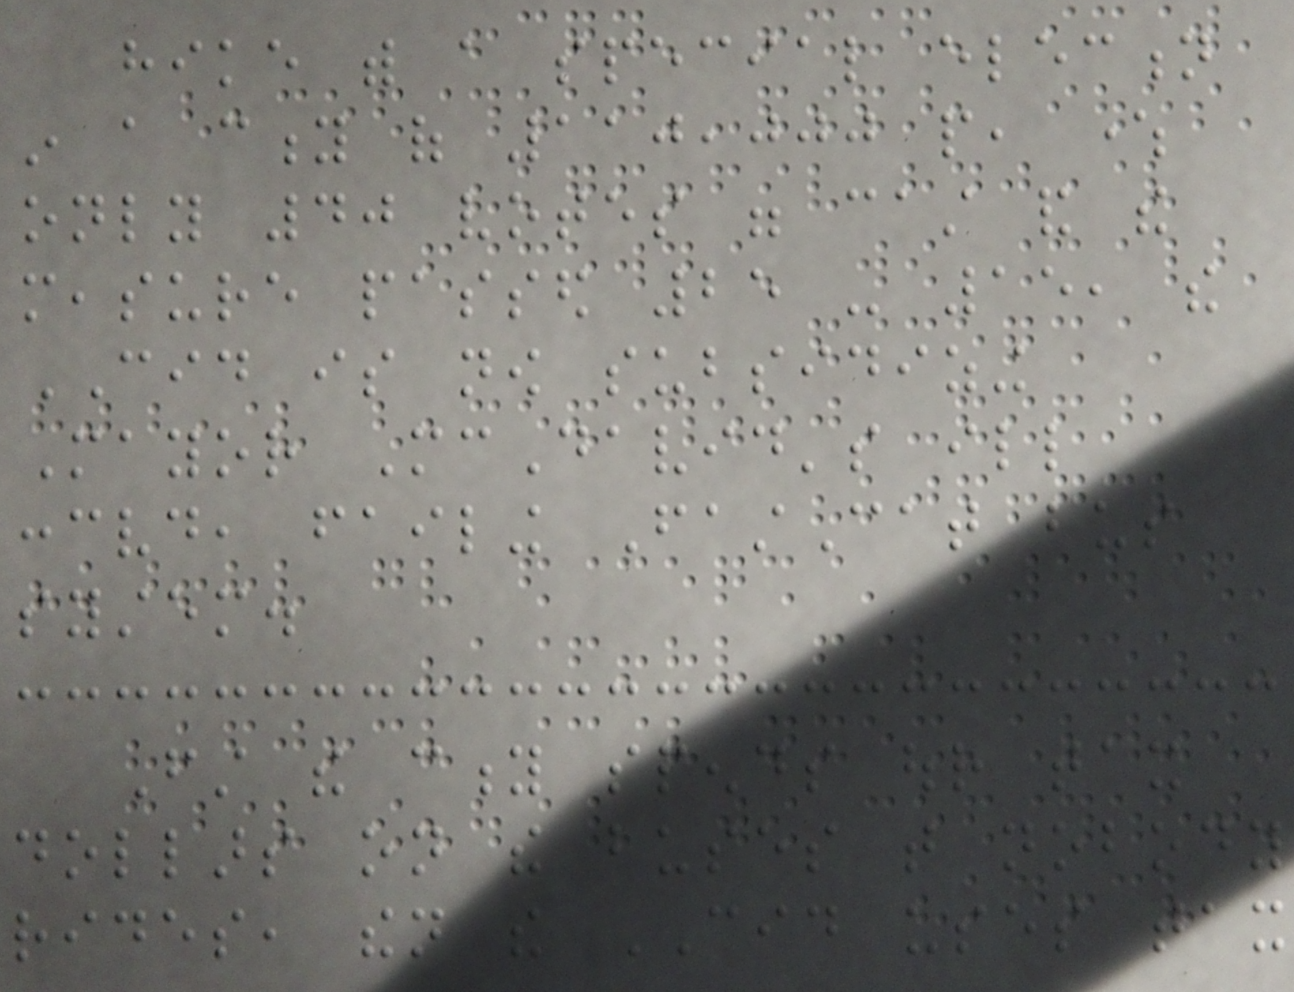hike with a special election
in a city of 110,000 people, where
only 40 votes were cast and the
measure passed 25 - 15, the
CID is now subsidizing
Mayor McDavid's ill
conceived, failing FastCat bus
system.
First the city spends our tax
dollars on the buses that nobody
rides, then the CID uses tax
